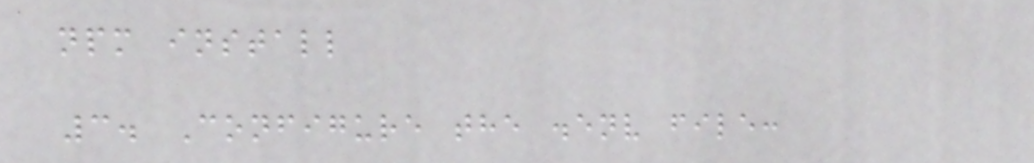npm install
3. Configure the .env file:
